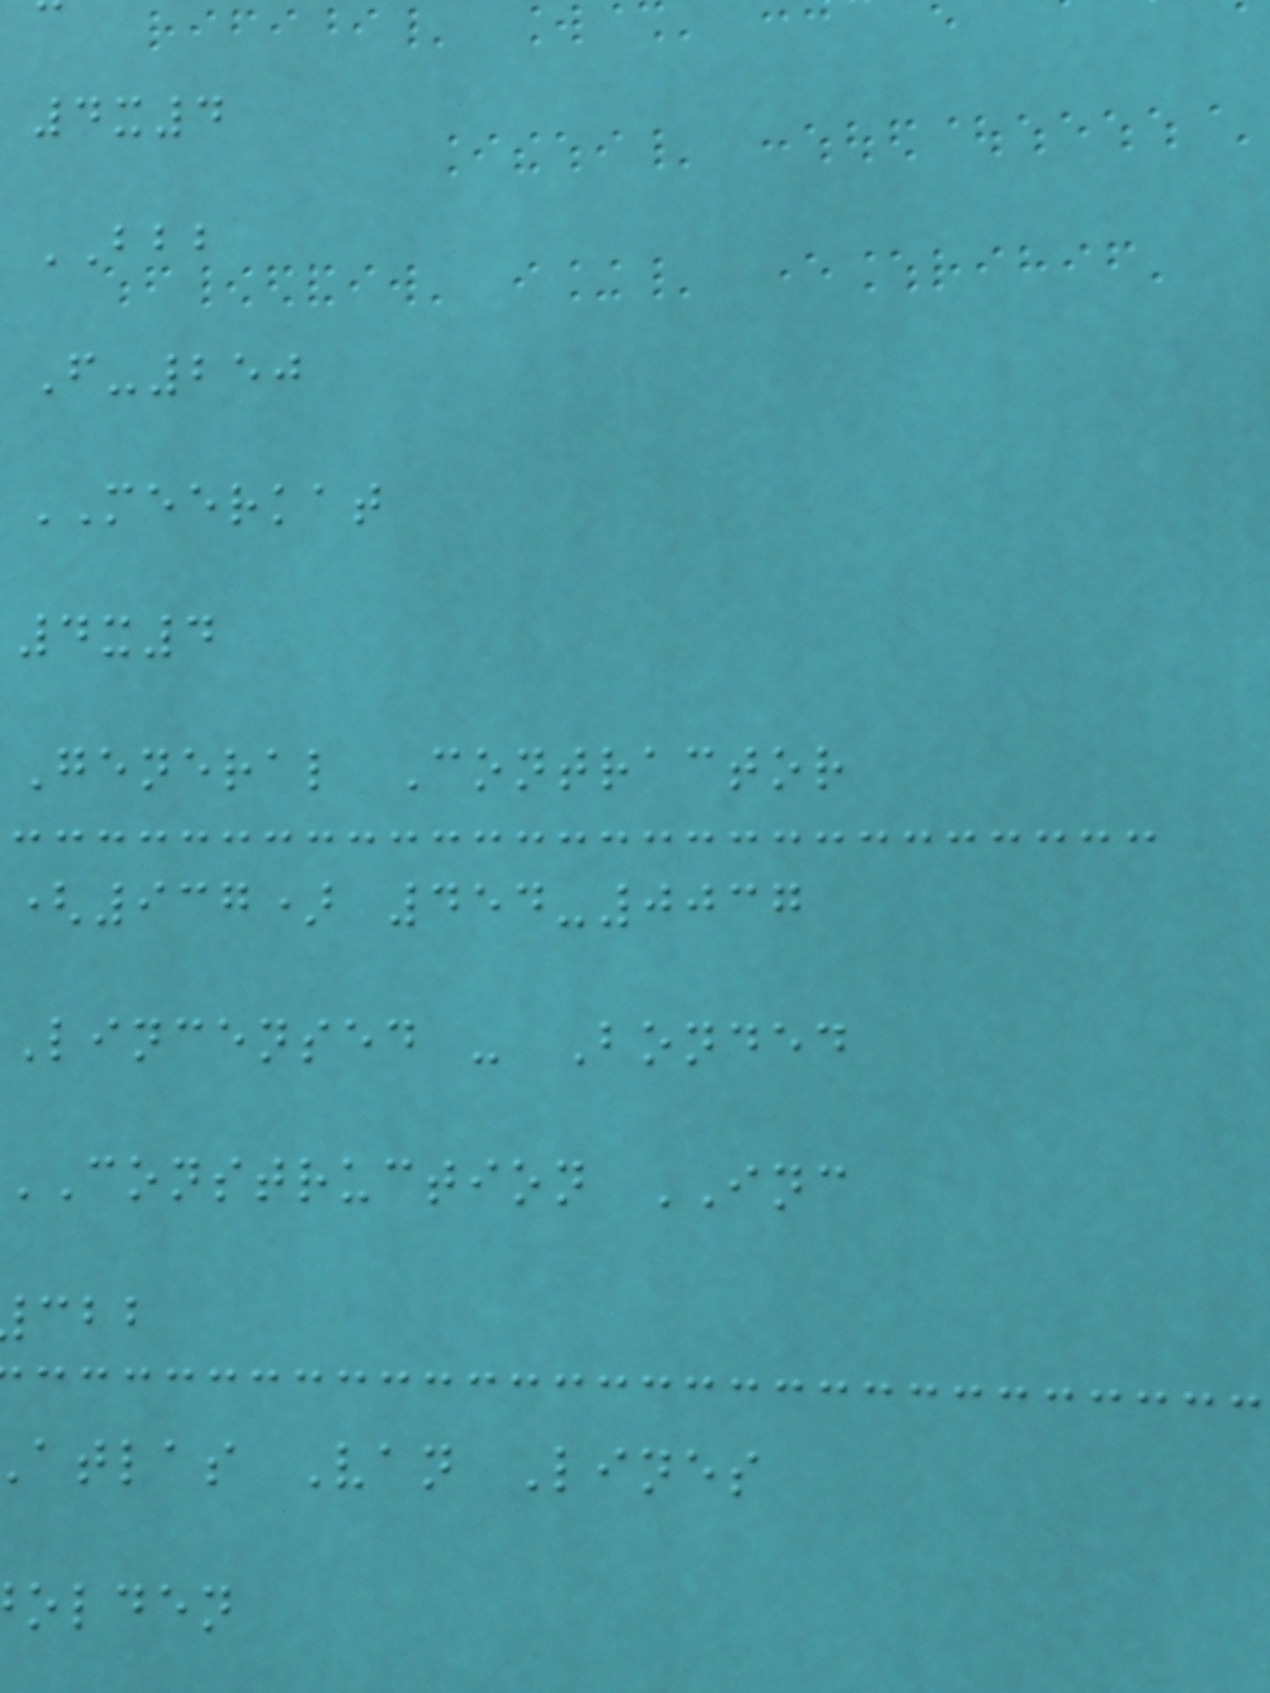4x4
BBB
F-250
MEERKAT
4x4
General Contractor
(937) 454-0037
Lincensed - Bonded
CONSTRUCTION INC
atlas Van Lines
olden
